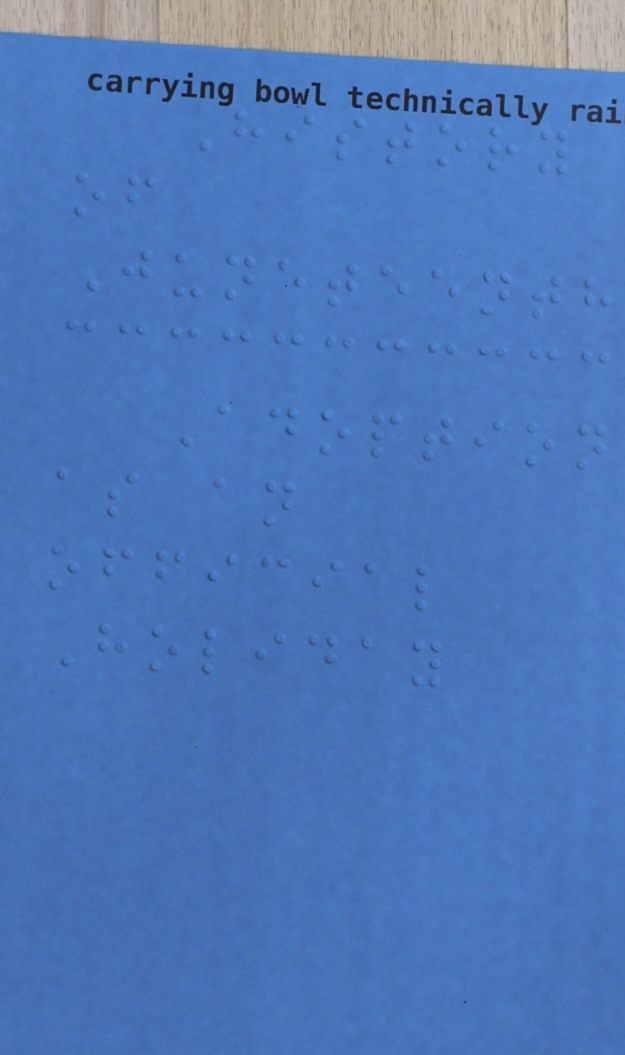History
of
Juneteenth
Adoption
as an
official
Holiday
